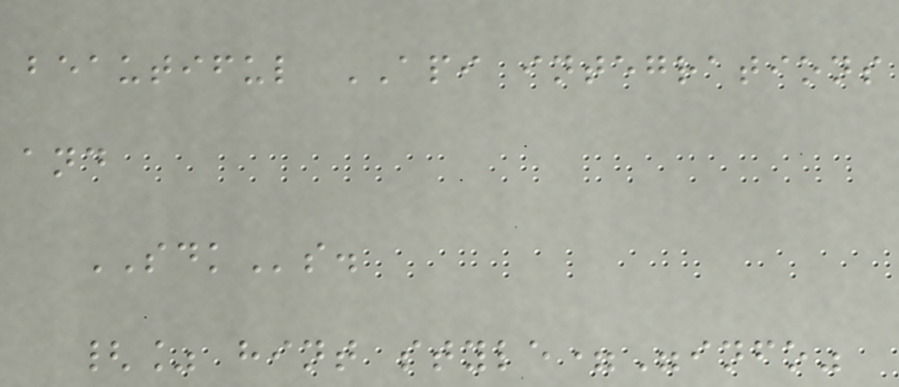beautiful API integrations
and
SDKs.
{% hint style="info"
